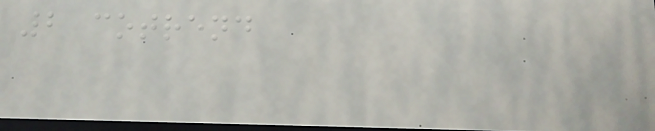2 cotrend
